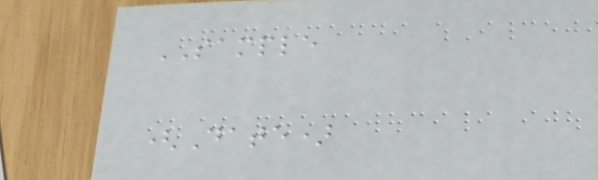SAMPLE
(Date)
